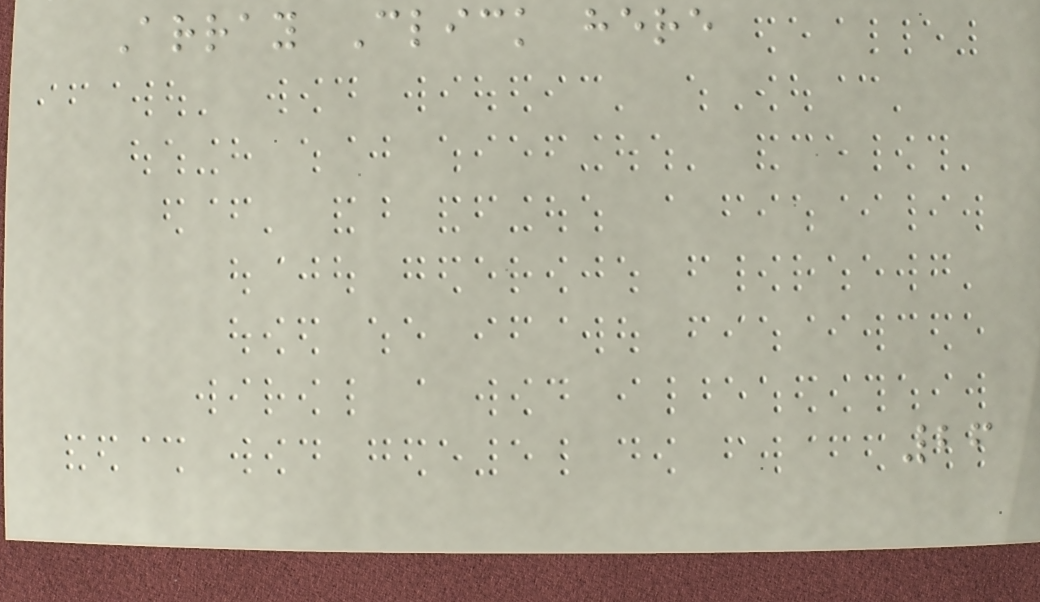Array Click here
26
